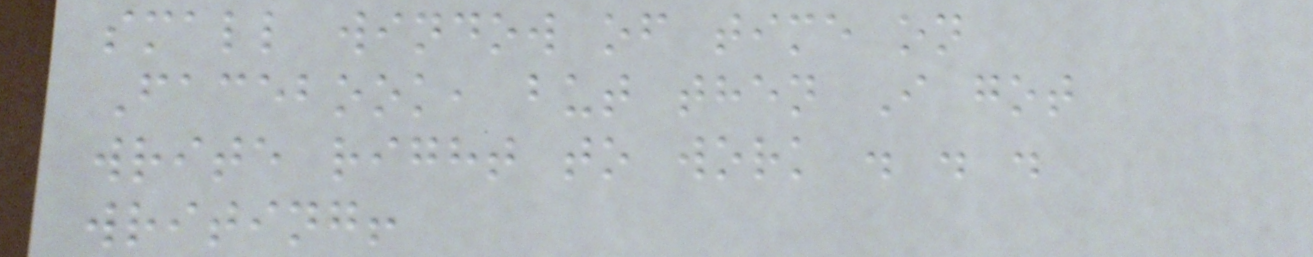small window of time on
Facebook, but then I got
write right to work . . .
writing!
